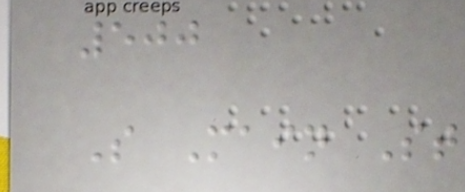500
S Main St
